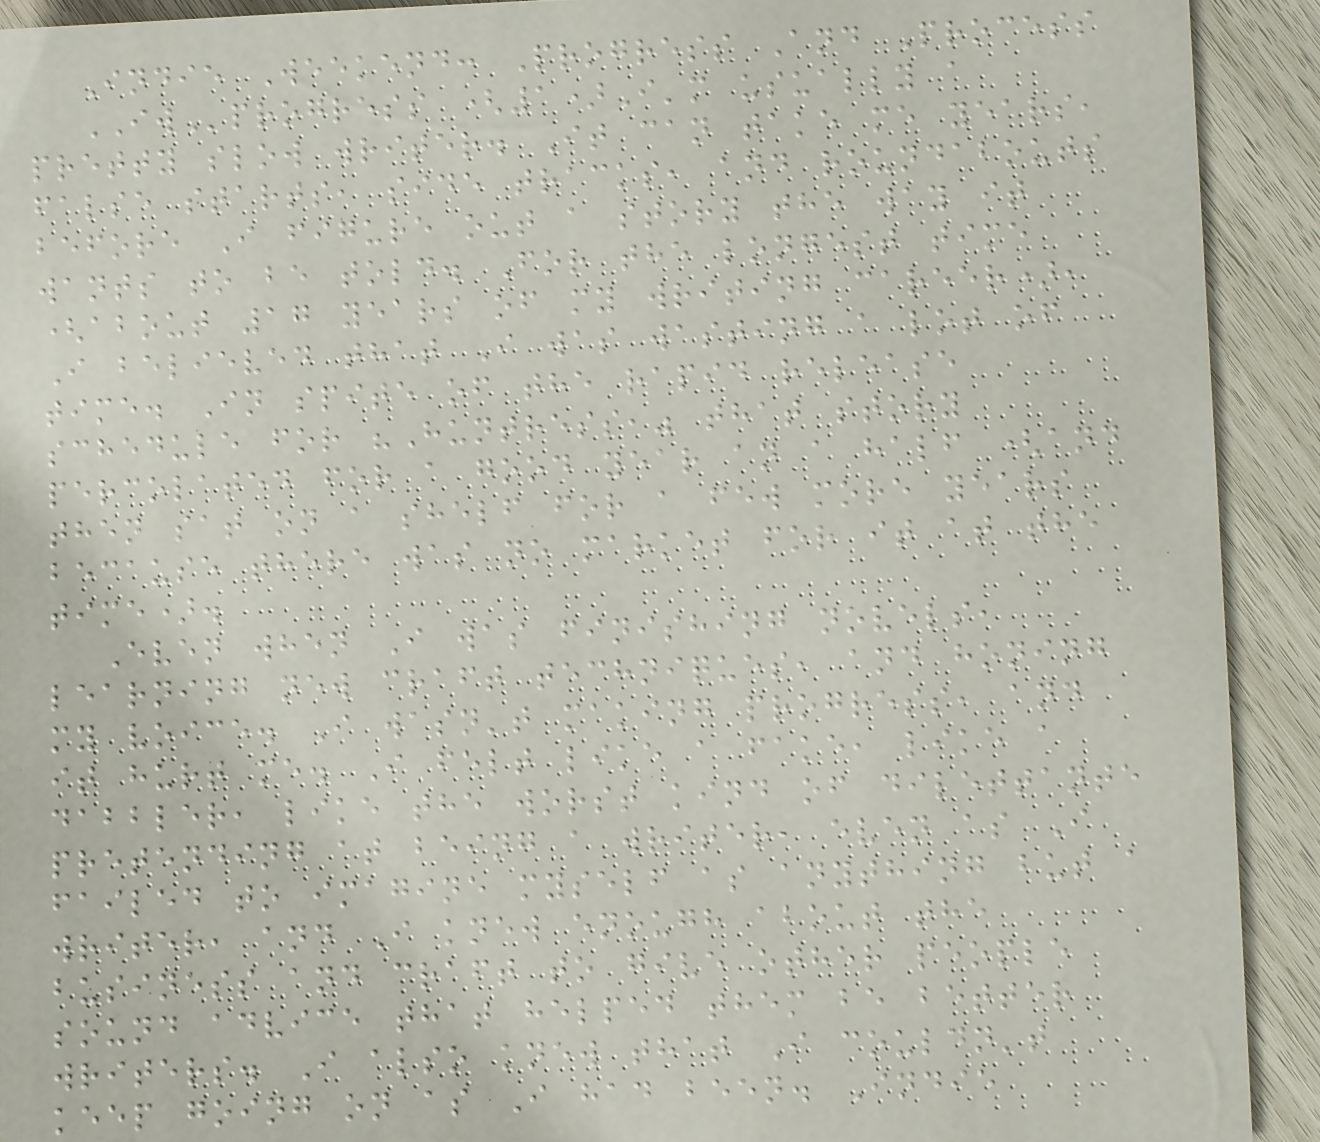Indie Weekend: Progress And Process
IWprogress (1)I'm usually a
pretty slow writer. It can take me years,
false starts, side tracks, and roundabouts
before I figure out a story the way it
wants to be told. For the longest time
(about 17 years of my writing career),
I believed that I was wasting a lot of
time. In spite of the rapid release
schedule for "Huntress," that story
percolated for a good year an a half (and
then sat on a shelf for a few more years
because there was no market for it at the
time).
Even when I was finishing novels,
learning new craft techniques, and honing
my voice. I wasn't making progress, and
it hurt me. I felt like a fake, like a
dabbler, like the worst kind of dilettante
pretending at being a writer, even as I
failed to imagine myself as anything but a
writer, and I knew enough about the
business and craft to give other people
sound advice that helped them be better
writers. I also knew that I couldn't
keep going on as I had been. Indie
